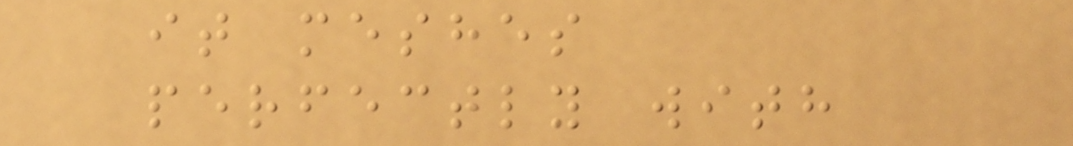it meshes
perfectly with
